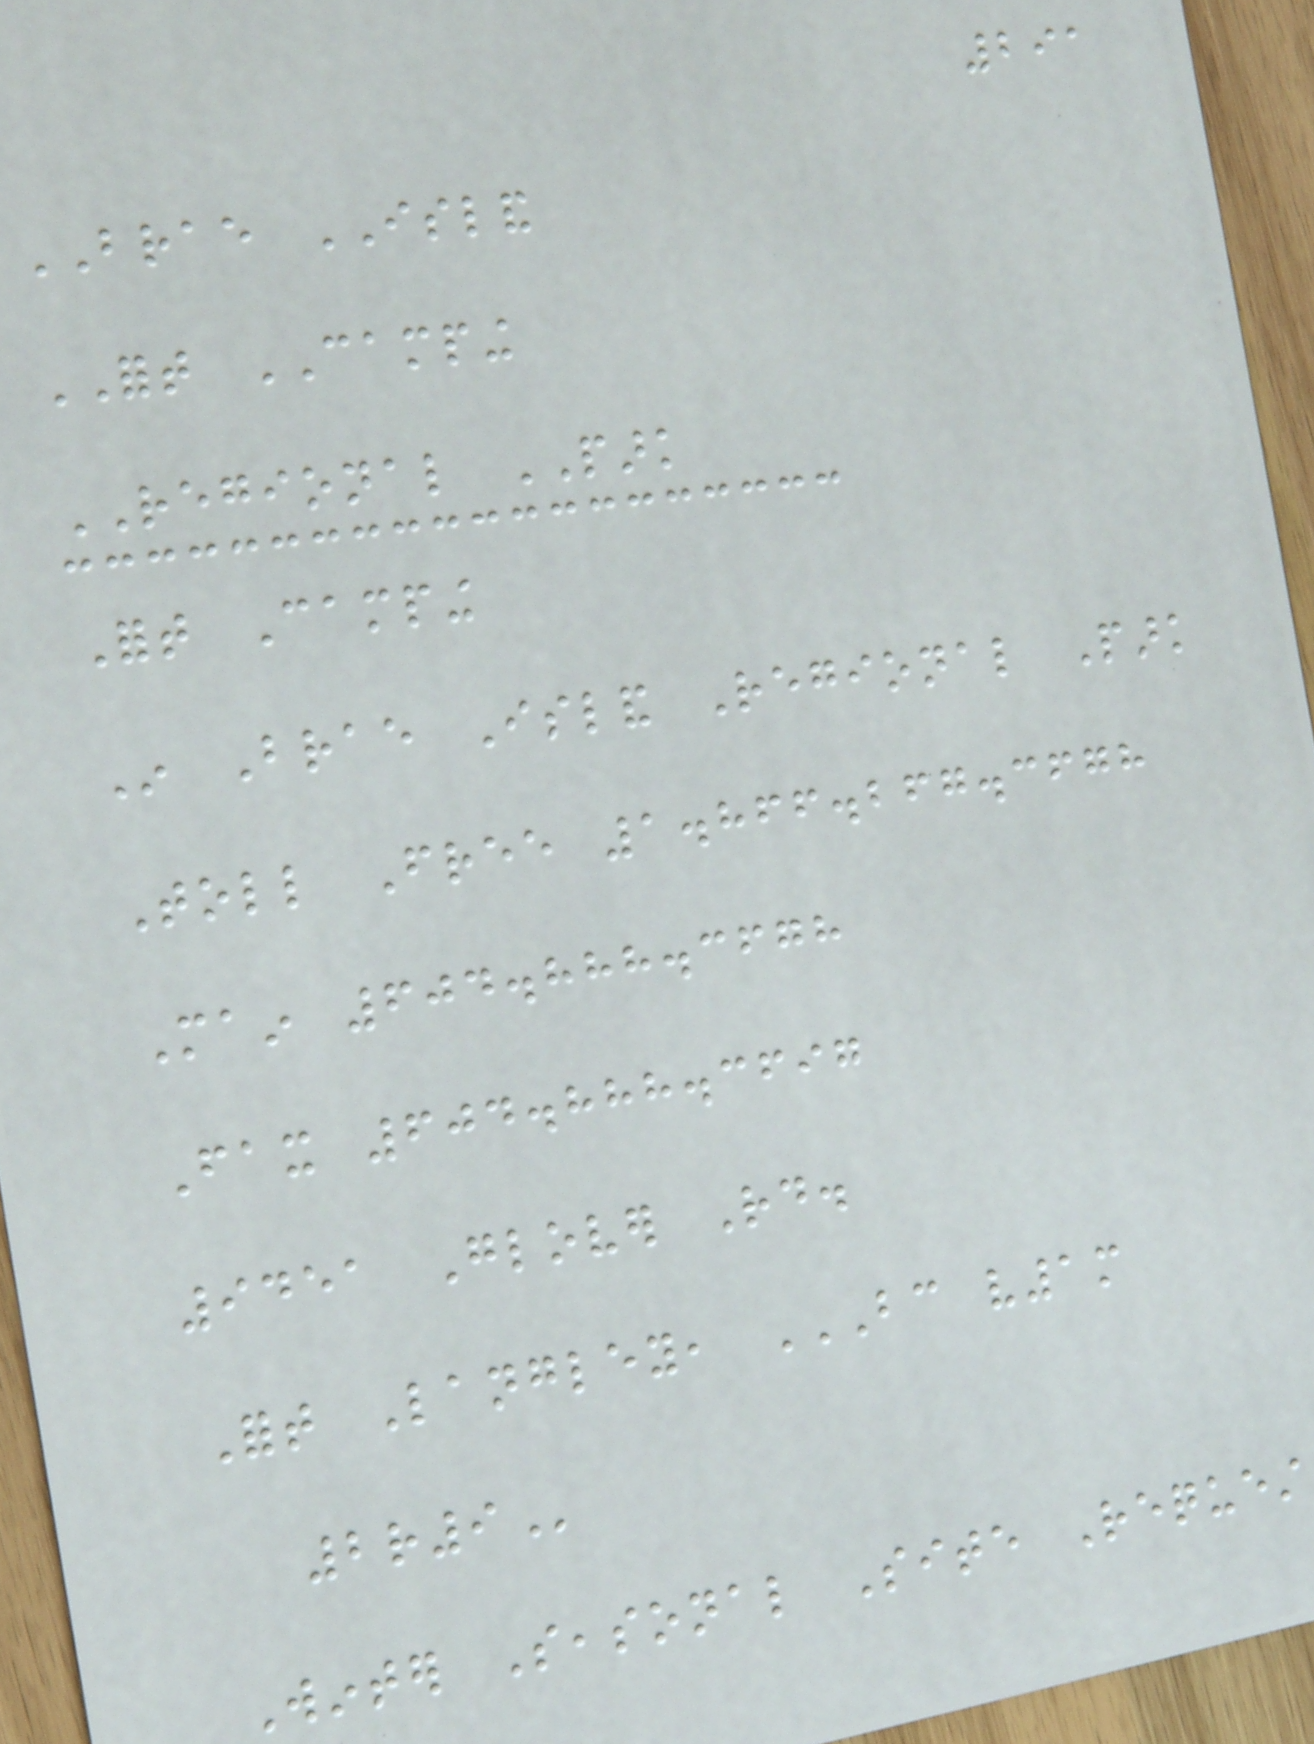291
BRAE ISLAND
FORT CAMPING
REGIONAL PARK
Fort Camping
In Brae Island Regional Park
Toll Free 1.866.267.3678
Main 604.888.3678
Fax 604.888.3697
9451 Glover Rd.
Fort Langley, BC V1M
2R9
Winter Seasonal Site Request
